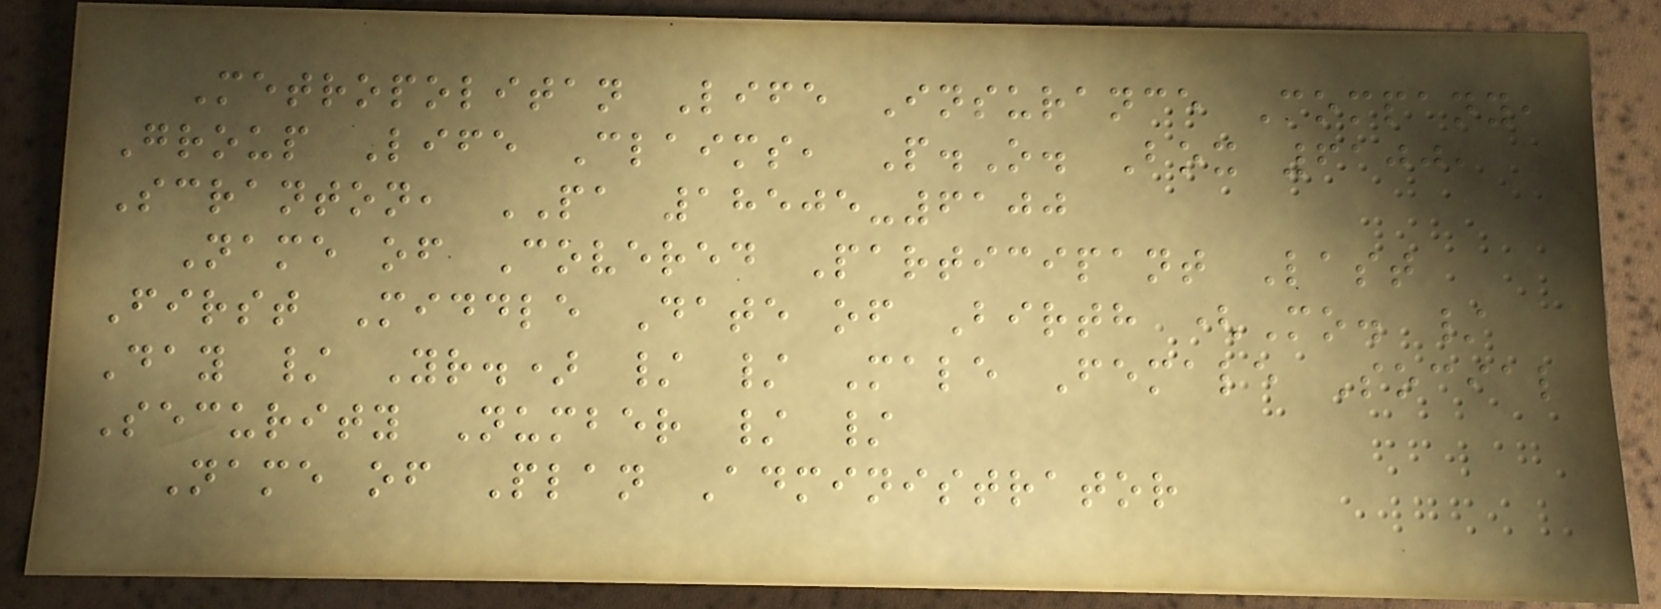Metropolitan Life Insurance Company,
Group Life Claims, P.O. Box 6100,
Scranton, PA 18505-6100
Name of Covered Participant Last
First Middle Date of Birth (Mo. /
Day / Yr.) / / Male Female Social
Security Number / /
Name of Plan Administrator
